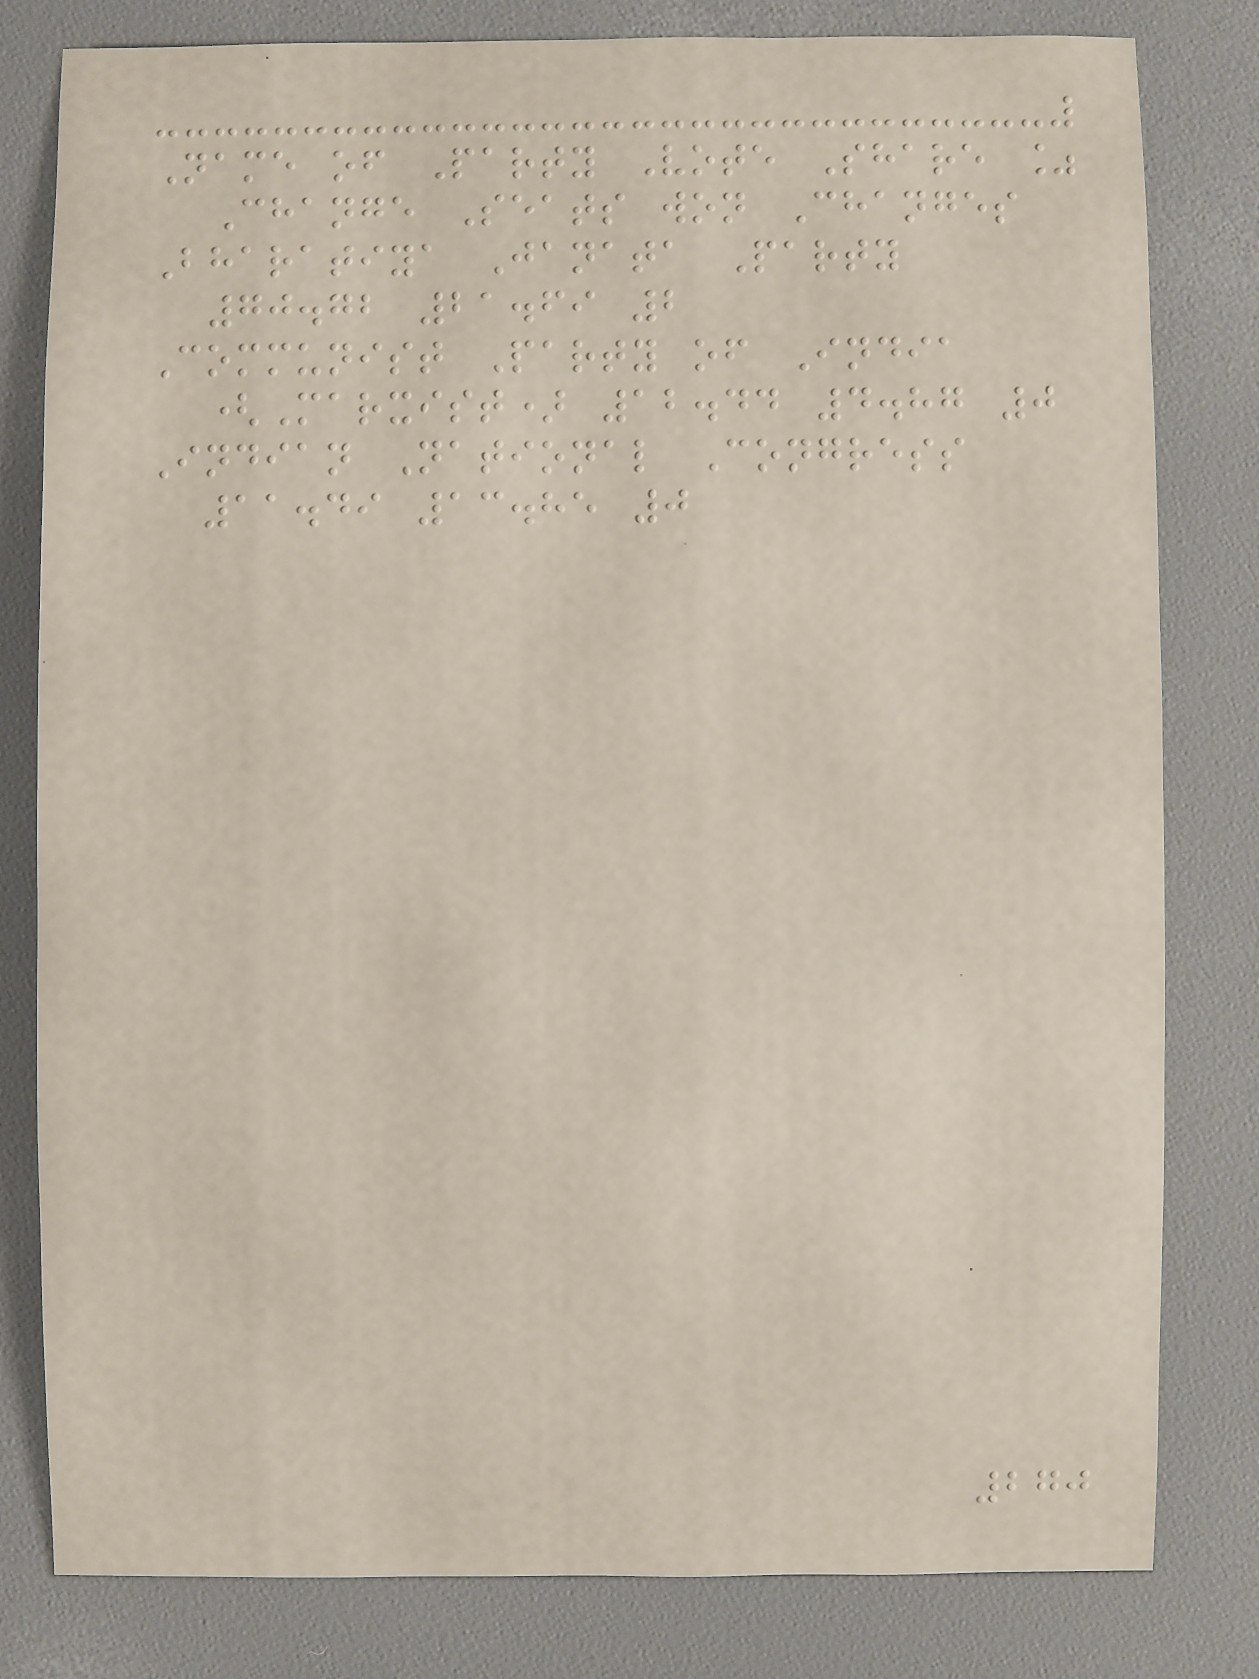Name of Party Vote Share %
Change Seats won Changes
Bharatiya Janata Party
70.72 21.69 2
Communist Party of India
(Marxist) 12.44 4.87 0
Indian National Congress
11.49 13.85 0
270
